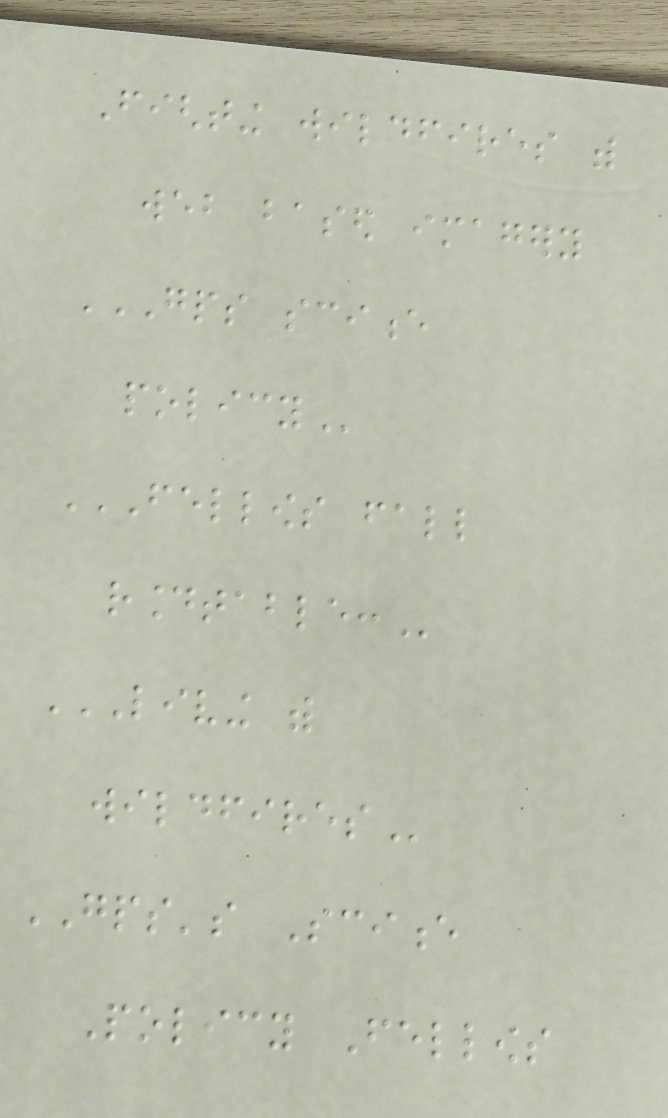Fighting wildfires with
web based imagery
GPS SCIENCE
POLICY
FELLOWS FALL
ROUNDTABLE:
LIVING WITH
WILDFIRES
GPS's Science
Policy Fellows
